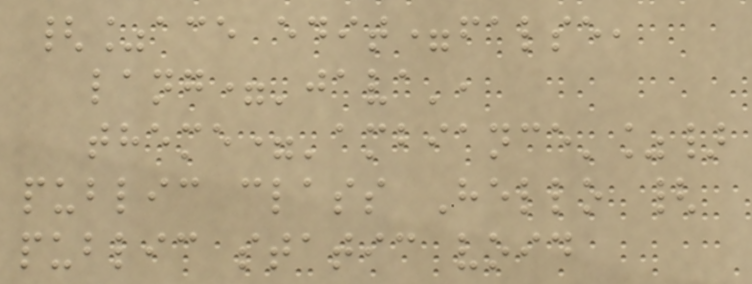{%ace edit=false,
lang='java',
theme='ambiance'%}
public class Hello {
public static void
